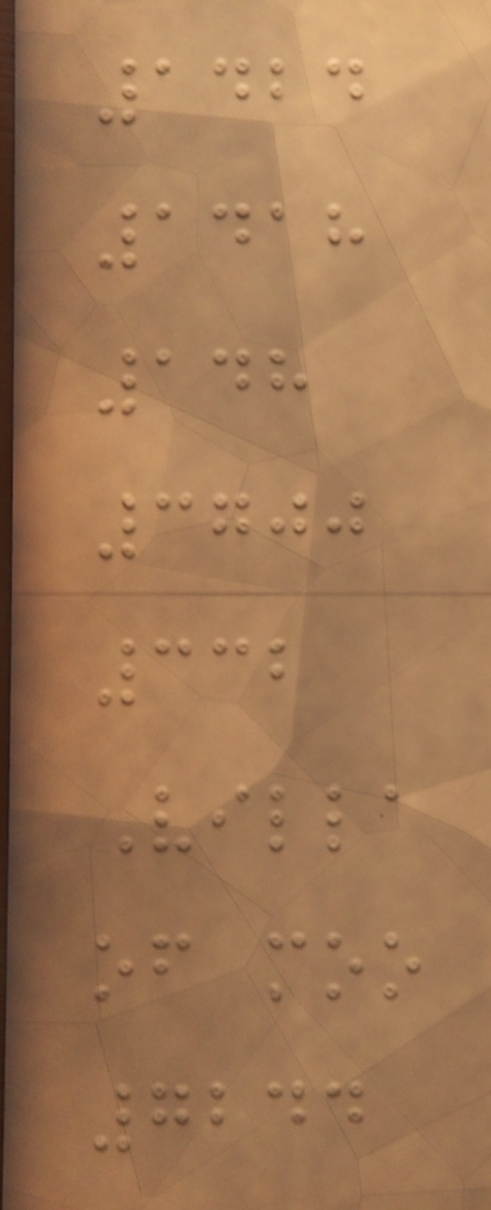1424
1418
148
3700
332
Villa
of moo
7244
